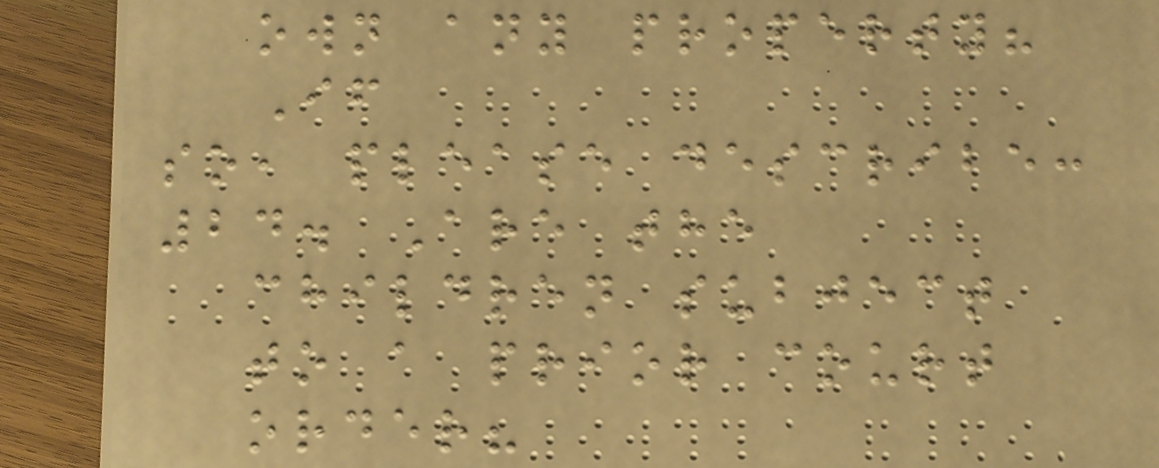own any property?
If
so, please describe:
24. Are the
children subject
to a prior court
order?
